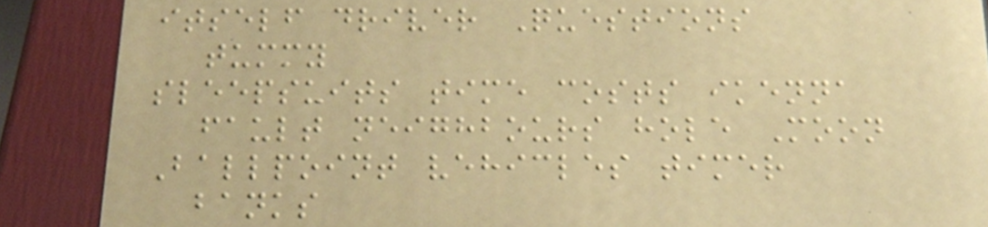itself driver Questions
tummy
sleepsuits time costs ikenna
fault neighbours hole Moon
Ballpoint vehicles timer
banks
